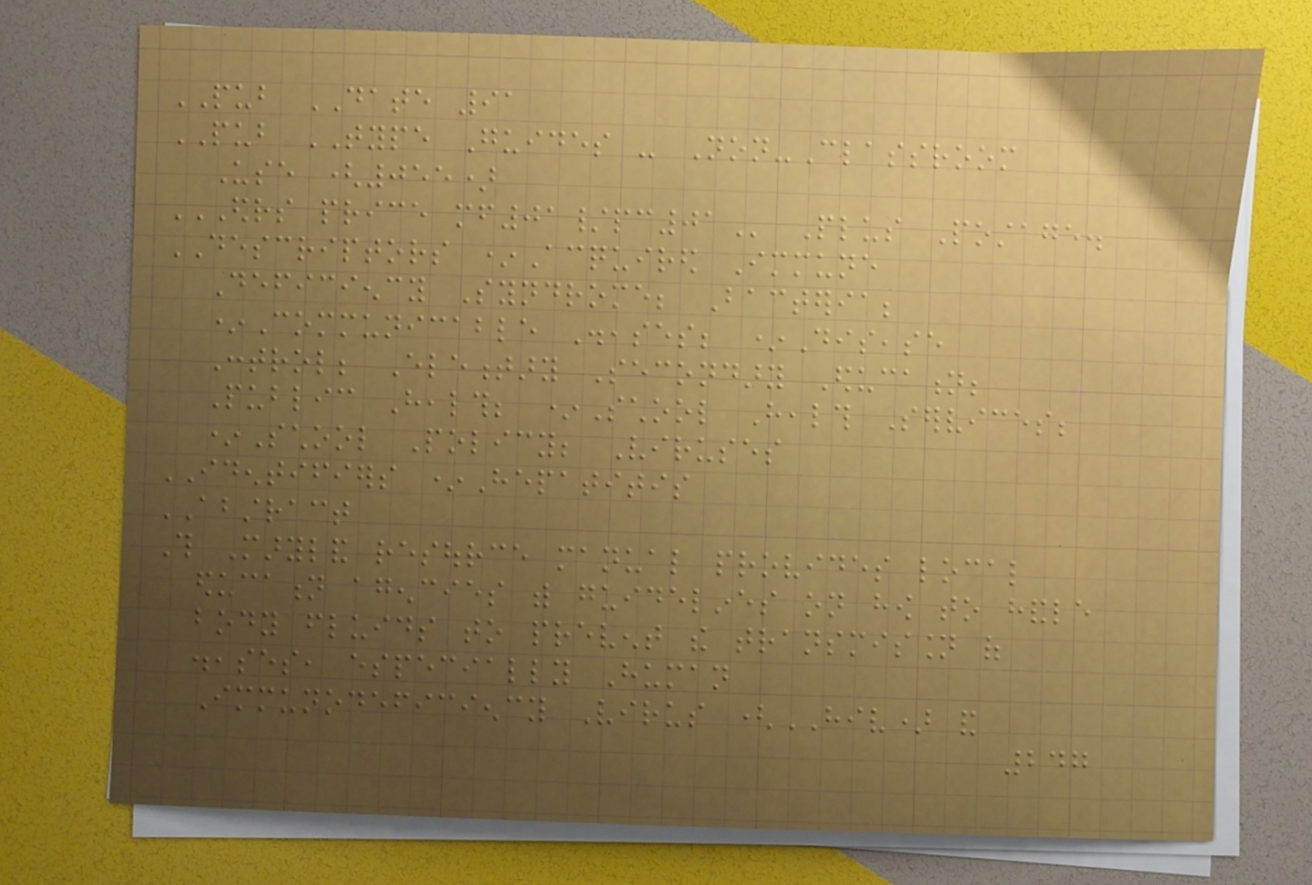PUB DATE 91
PUB TYPE Guides - Non-Classroom
Use (055)
EDRS PRICE MF01/PC01 Plus Postage.
DESCRIPTORS *Acquired Immune
Deficiency Syndrome; Bacteria;
*Communicable Diseases; *Disease
Control; Elementary Secondary Education;
Public Health; *School Health Services;
*School Policy; Viruses
IDENTIFIERS *Hepatitis
ABSTRACT
This Maryland resource manual provides local
education agencies with guidelines on how to handle
body fluids to prevent the transmission of
diseases, especially Human
Immunodeficiency Virus (HIV) and
247
